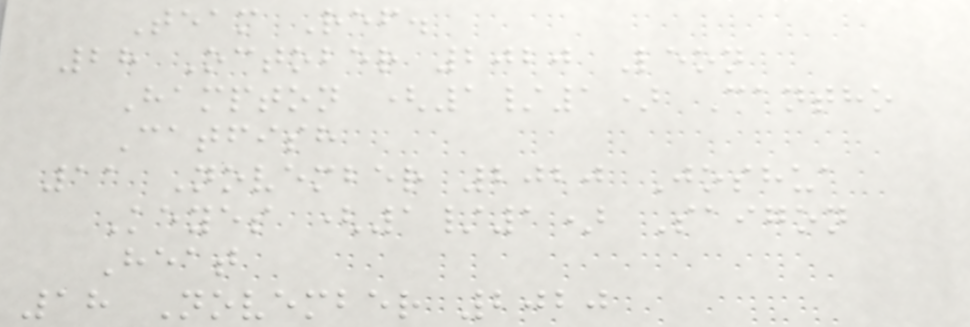Team Ref.
28 October 2020 Leon
Hampton (1/1) Cantho
Catfish
11 November 2020 Joshua
Keyes (1/1) Saigon
Heat
18 November 2020
